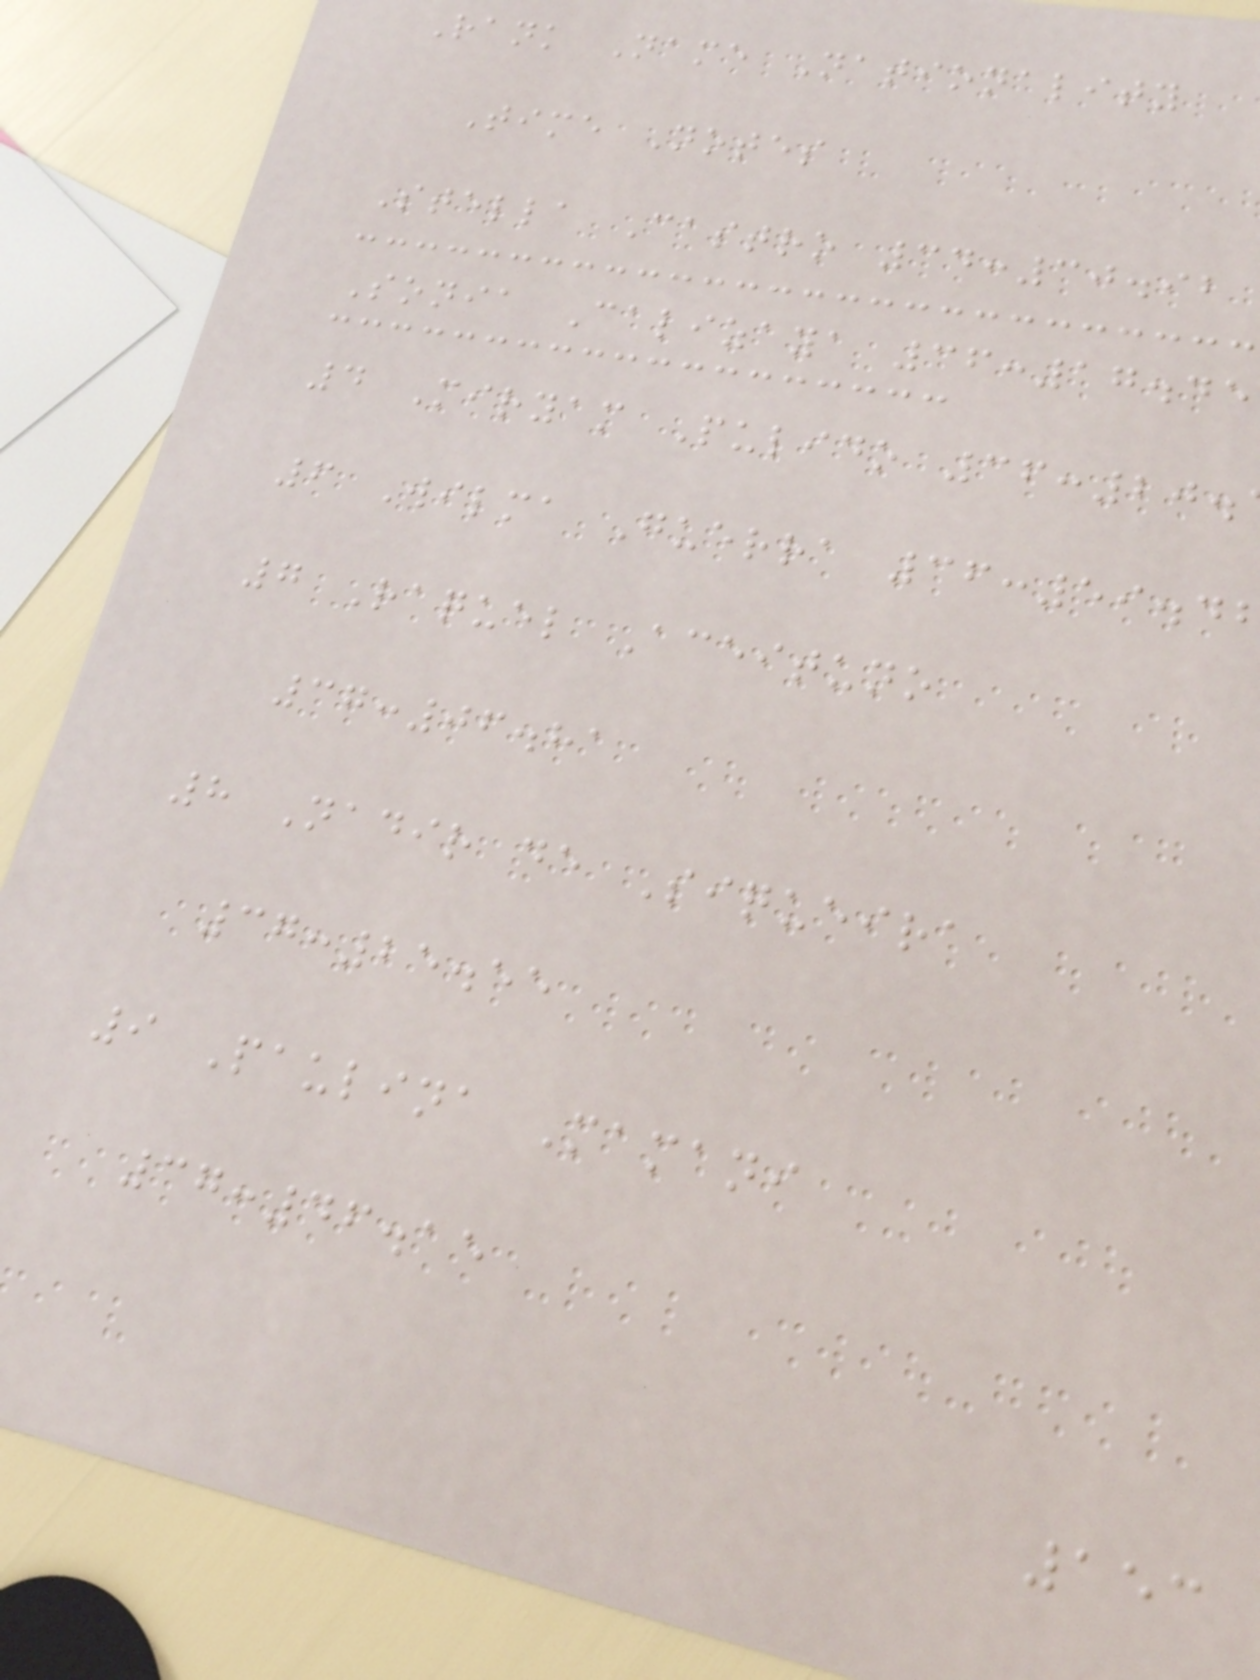Rank Name Nationality
Time Notes
Stella Castro 34:30.92
Sonia Calizaya 36:17.45
4 Miryam Pulido 36:20.
6 Wilma Guerra 36:59.4
7 Raquel Aceituno
37:06.81
8 Nadir de Siqueira
37:25.55
9 Paulina Mamani
37:46.15
153
